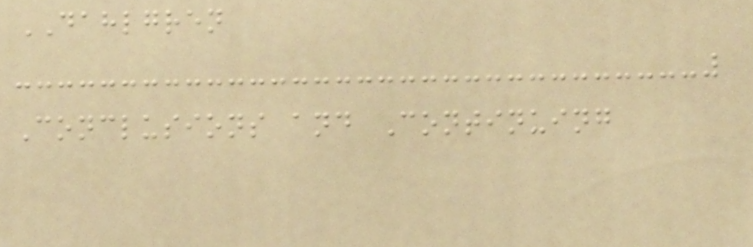DAHLGREN
Conclusions and Continuing
